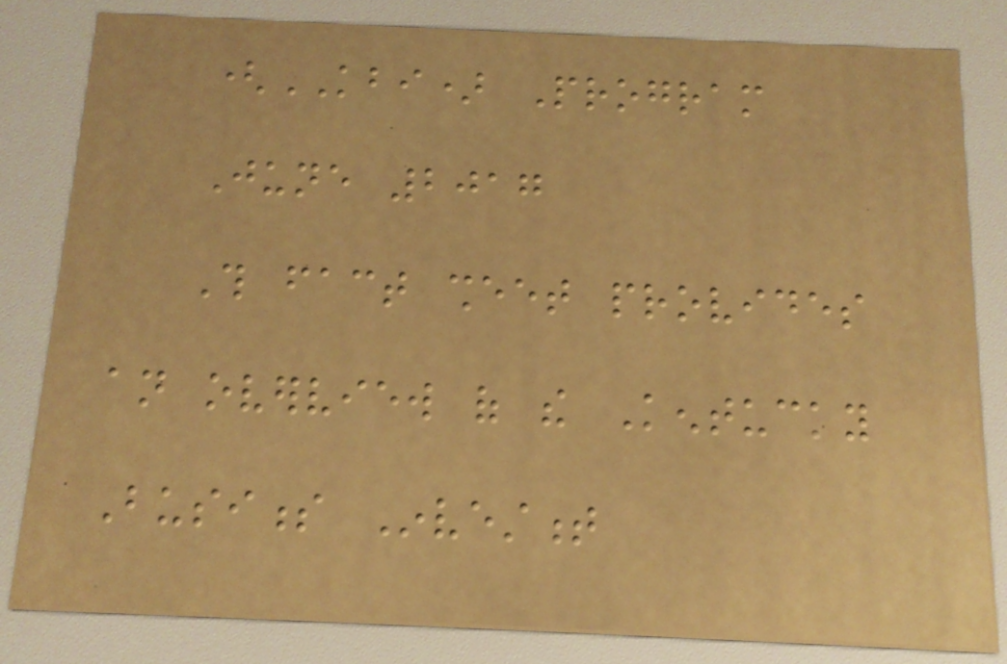(KBI) Program
June 2017
This fact sheet provides
an overview of the Kentucky
Business Investment
